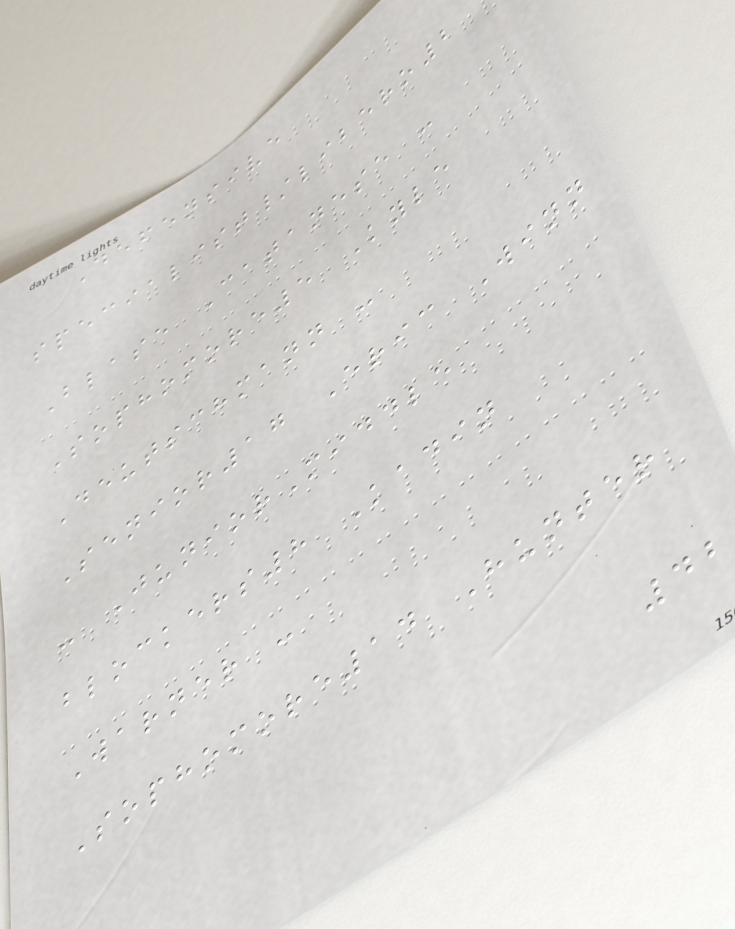Defensive
specialist/libero2
Blase Catanese -
Sophomore5 Kyle
Deutschmann -
Senior17 Eric Winn
- JuniorMiddle
blockers8 Kadin
Warner -
Sophomore14 Hunter
42
